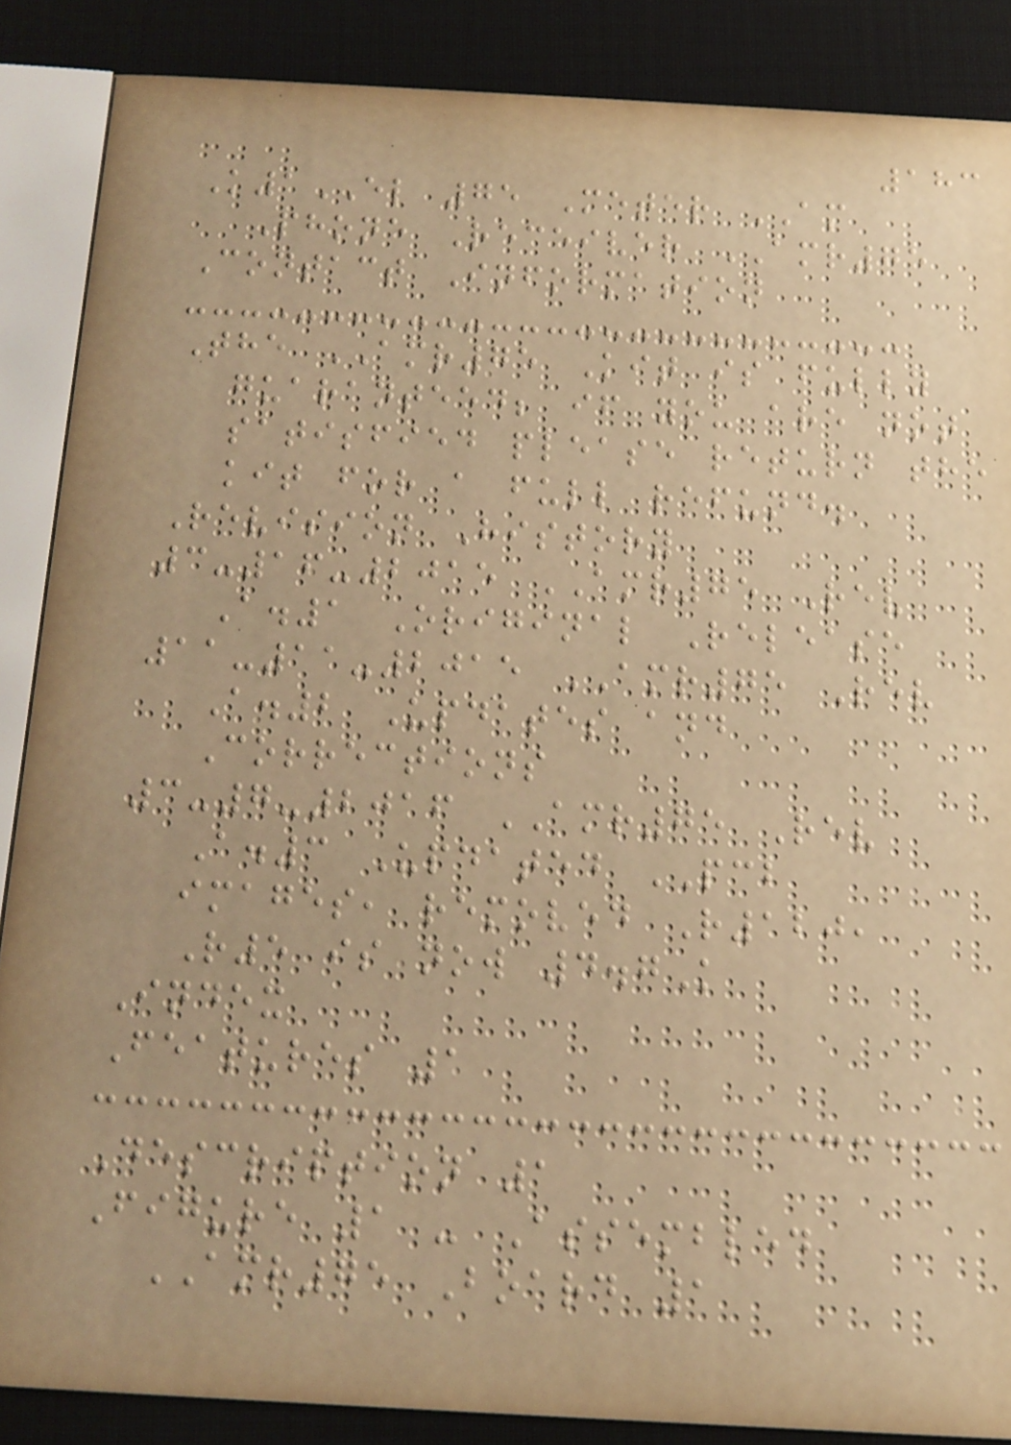183
K1EL 75 Meter AM
Phone Receiver AMR75
Contact Information
The AMR75 Kit is fully
guaranteed; if you are not
satisfied please return the
kit for a full refund.
Revision History
3-16-2015 AMR75 Rev
A.1 Original Release
11-11-2015 AMR75 Rev
A.2 Updates and
Corrections
3-7-2016 AMR75 Rev
A.3 Updated PCB
images, removed R120,
R5 is now 4.7K
Index
Features 1
Description 1
Figure 1 - Assembled
AMR75 Board 1
